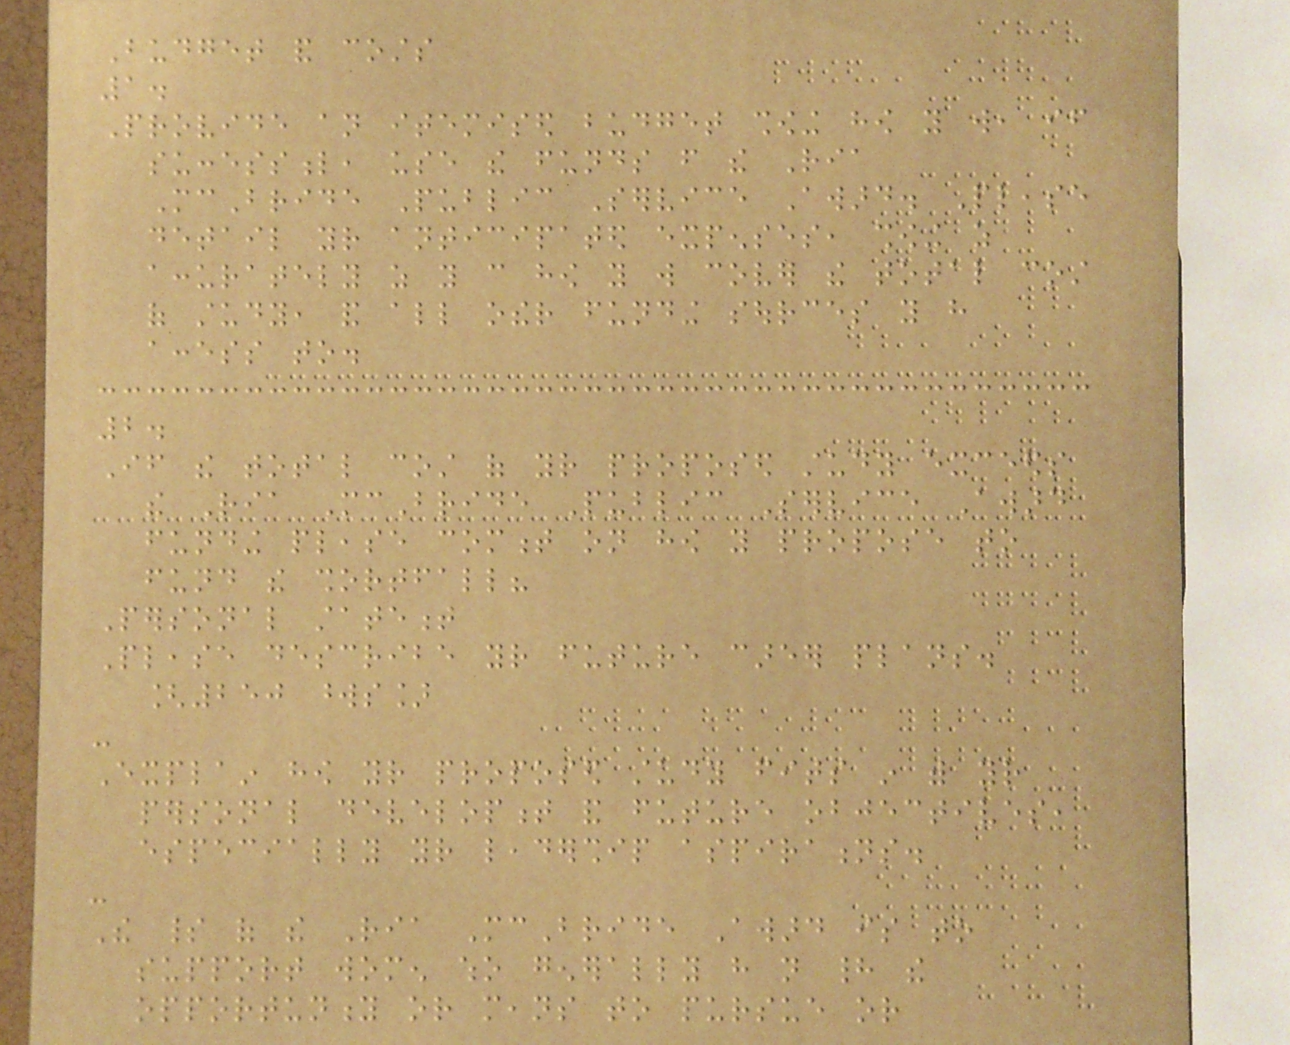Budget and costs
1.
Provide an itemised budget showing how you will, if
successful, use the funds from the Ria
McBride Public Service Award. Please
detail your anticipated expenses, showing as
accurately as you can how you will cover the total cost
of study, and all other funding sources you have
access to.
2.
If the total cost of your proposed study exceeds
the Ria McBride Public Service Award
funding please comment on how you propose to
fund the shortfall?
Personal statement
Please describe your future career plans.
[250 words]
-
Explain how your proposed study fits in with your
personal development and future objectives,
especially your leadership aspirations.
-
The spirit of the Ria McBride Award is to
support women who generally have not had the
opportunity or means to pursue or
